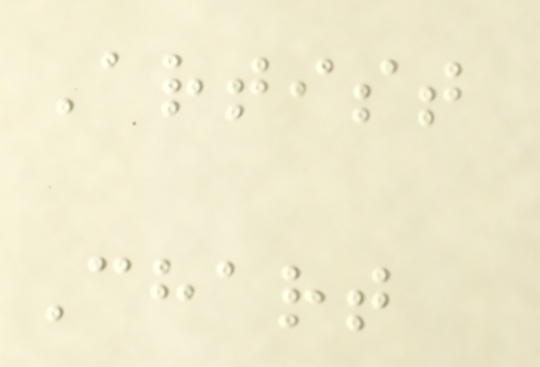Artist
Chart
